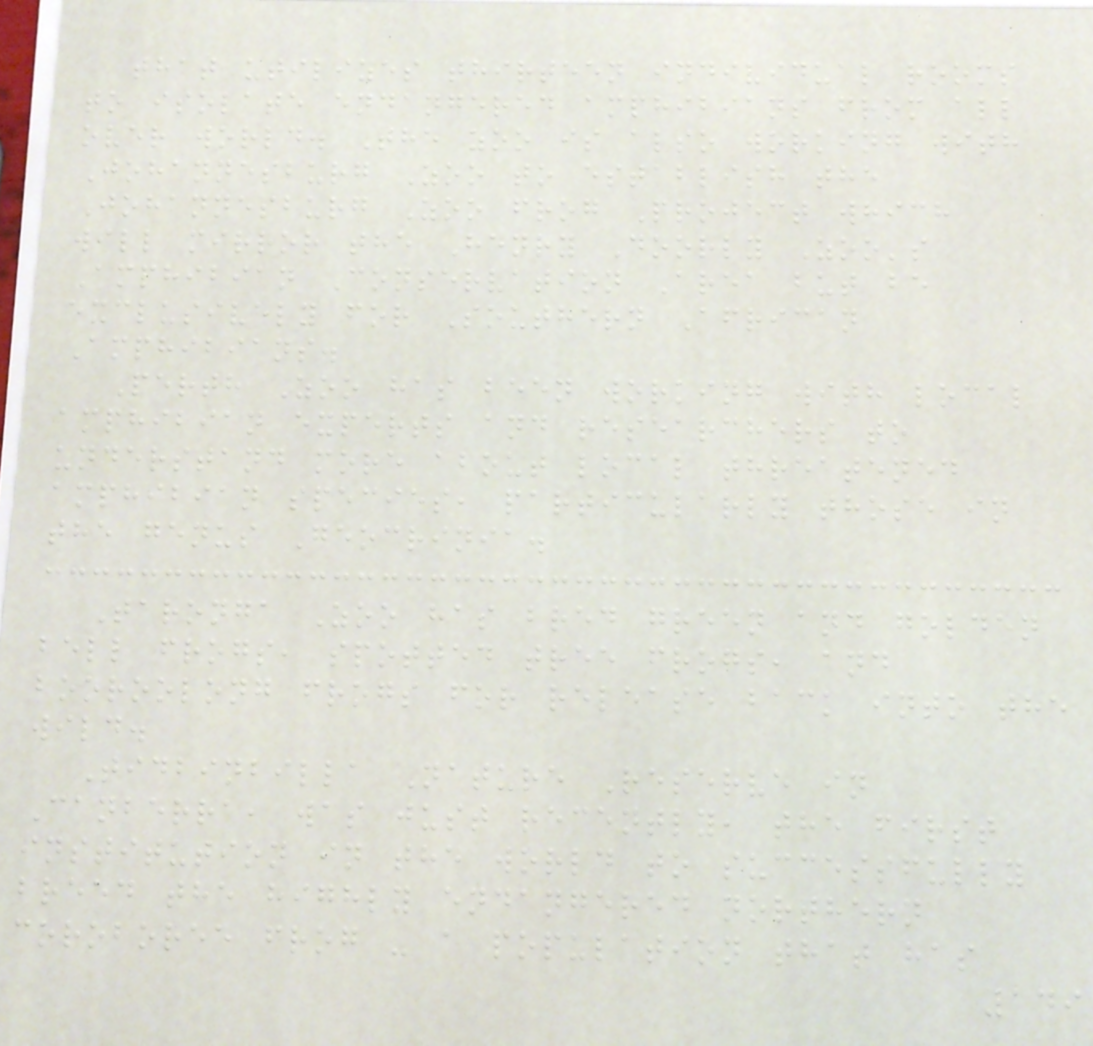that utilizes thirteen individual rooms
to isolate endangered amphibians from all
over world. The zoo is also working with
Johannesburg Zoo to establish the
Johannesburg Zoo frog Project which
will mirror the Henry Doorly Zoo's
Amphibian Conservation Area but be
exclusively for Southern African
Amphibians.
Perth Zoo has been working with local
amphibian experts and researchers to
understand more about local threatened
amphibian species, particularly those in
the genus Geocrinia.
Taronga Zoo has bred green and golden
bell frogs, spotted tree frogs, and
booroolong frogs for release back into the
wild.
Tidbinbilla Nature Reserve in
Canberra, was just recently, the first
institution in the world to successfully
breed the highly endangered northern
coroboree frog - a population that has
149
